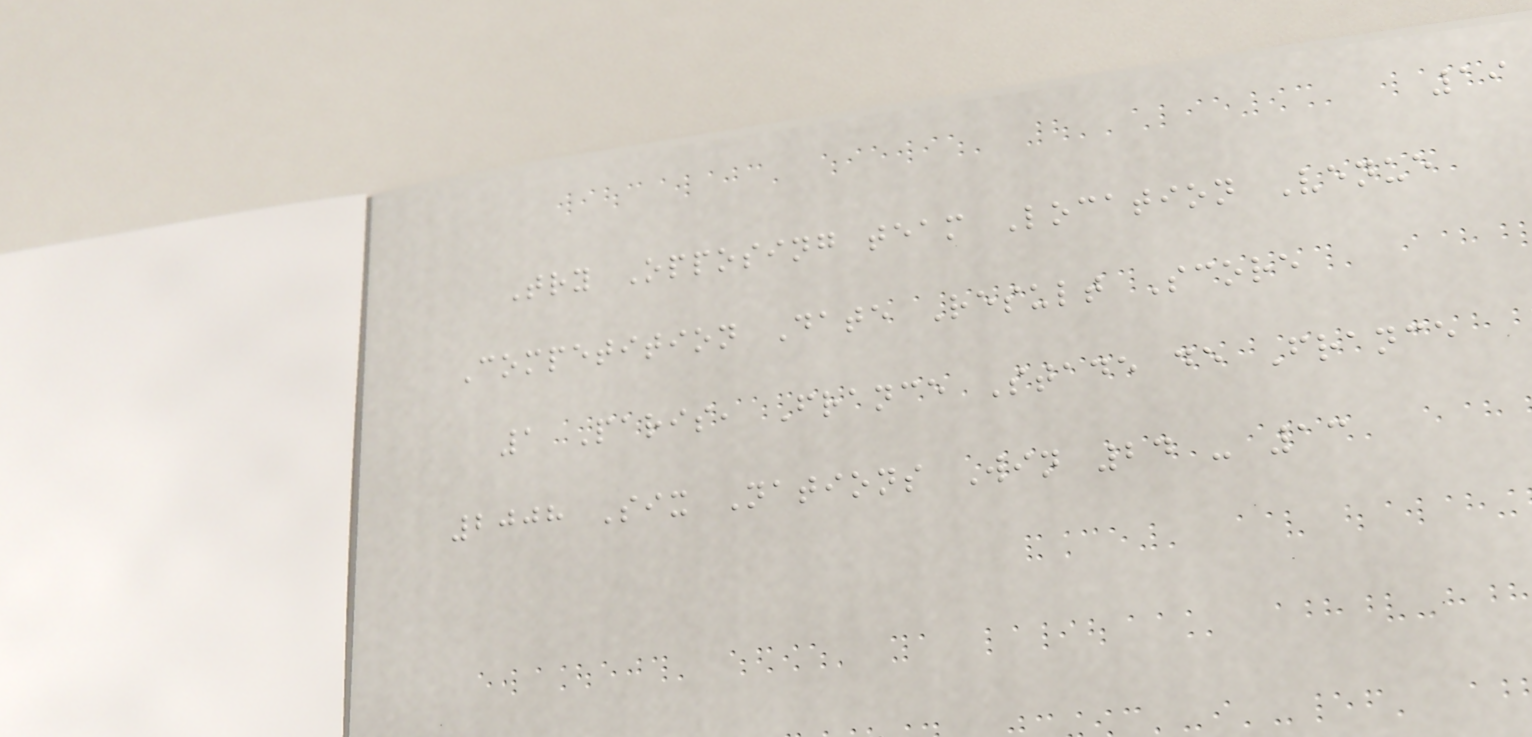19
Try Opposing team Location Venue
Competition Date Result Score
1 Paris, France Stade de France
2008 Six Nations Win 24 - 13
